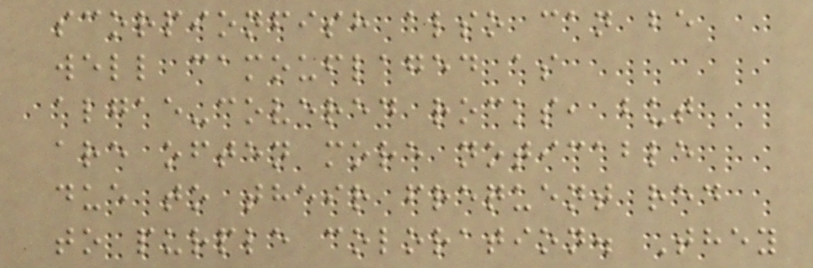scorpionfish also can be
well camouflaged as
algae-covered rocks, but
are often more noticable
due to their frequent red
to purple coloration. They
